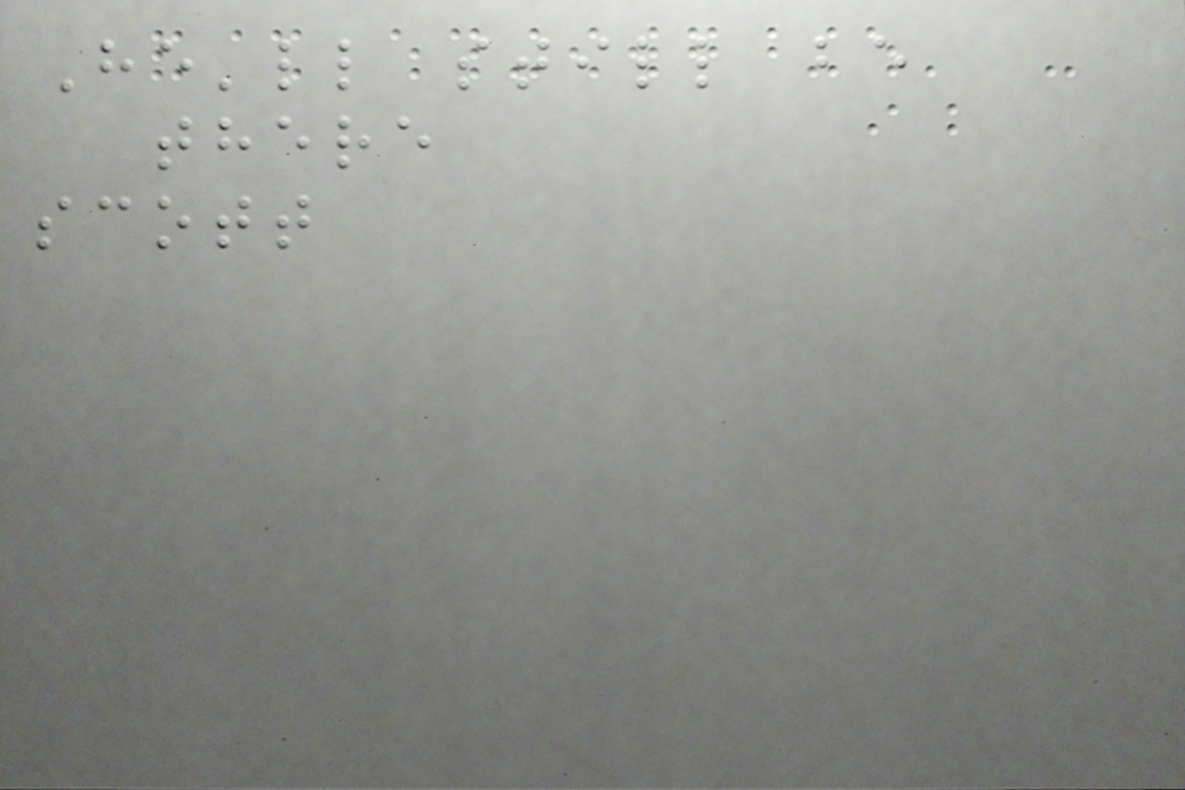He'll still be
there
scott
